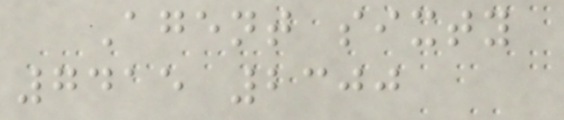Agent sixty
7415 2300
